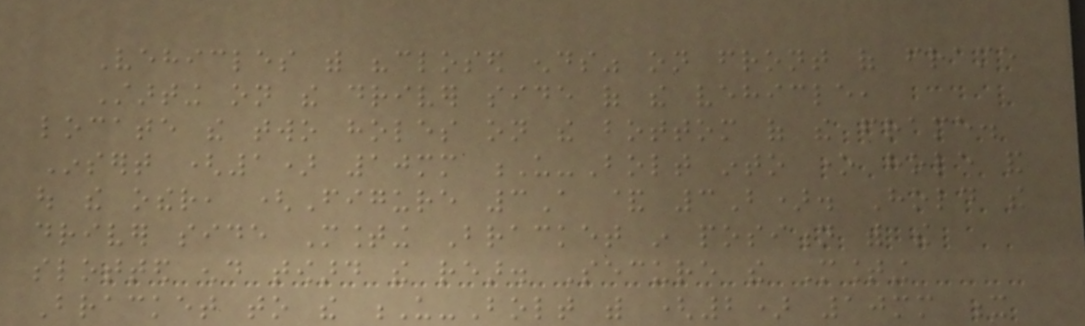Vehicles with "closed ends" on front of frame
Starting on the driver side of the vehicle,
locate the two holes on the bottom of the frame.
Insert (1) 10mm U-Bolt into one hole and
out the other, (Figure 3A & 3B). Hold the
driver side Mounting Bracket in position with the
slotted end toward the rear. Secure the Mounting
Bracket to the U-Bolt with (2) 10mm x
